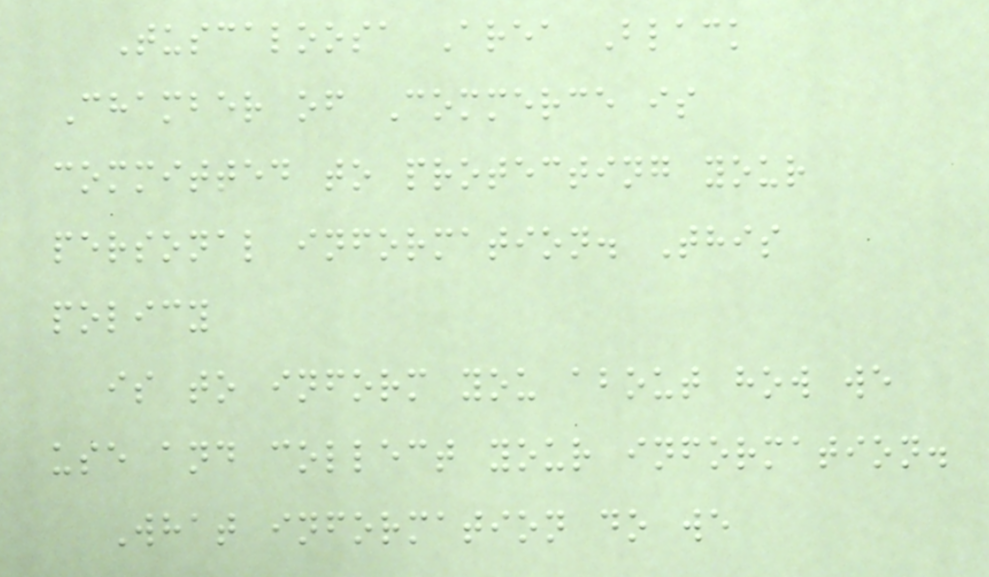Tuscaloosa Area Black
Chamber of Commerce is
committed to protecting your
personal information. This
policy
is to inform you about how we
use and collect your information.
What information do we
